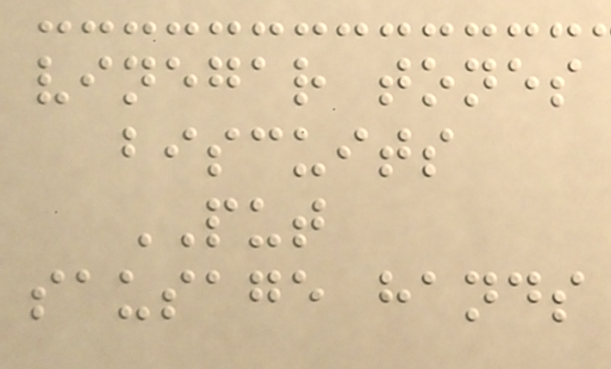vinegar tones
biscuits
PUT
sausage hands
